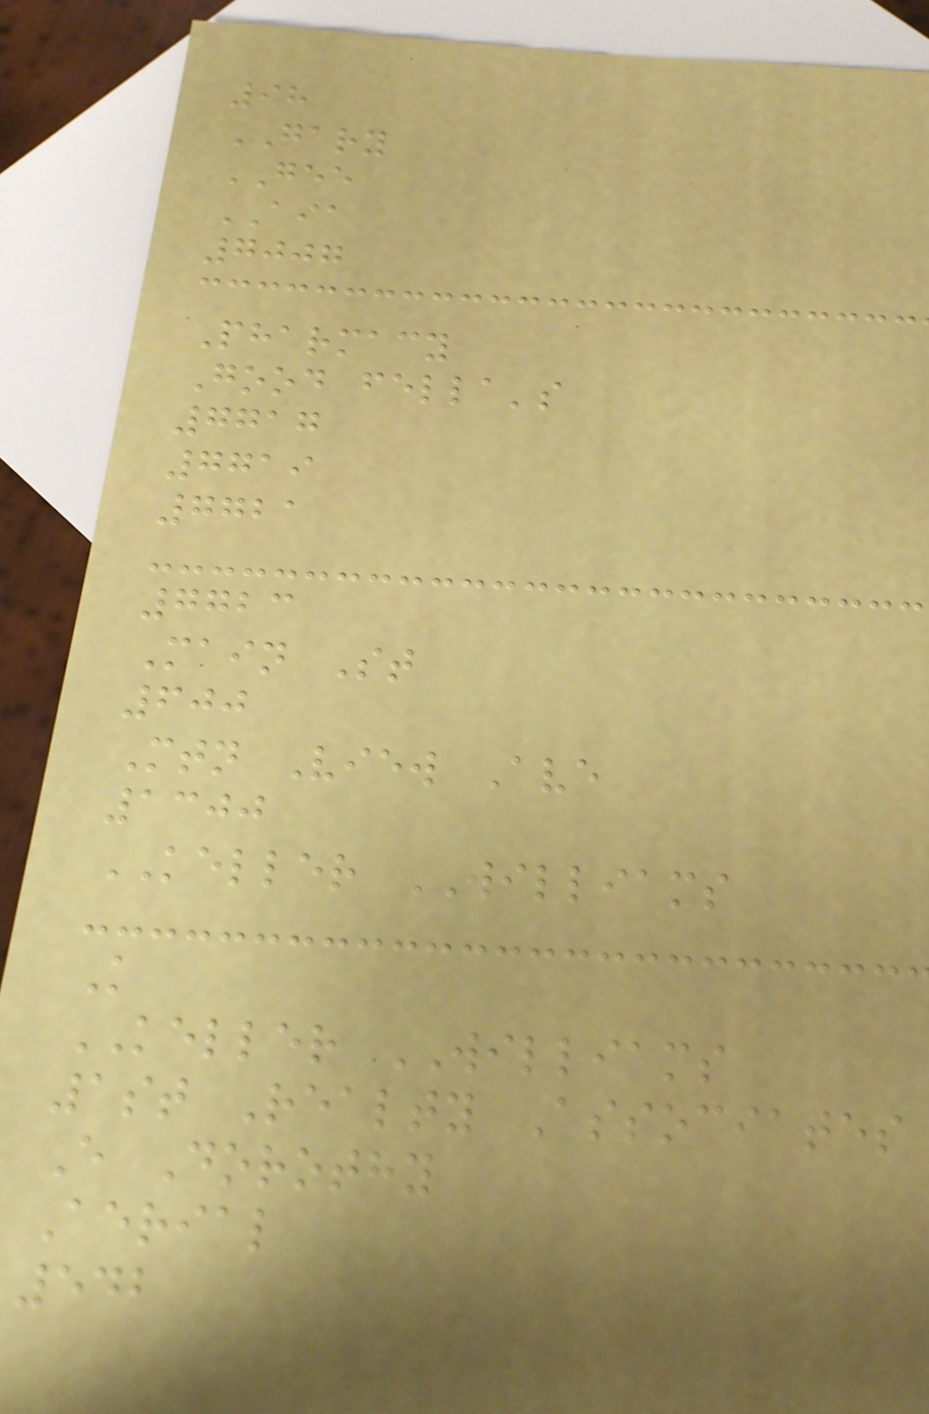98
GARY
GEE
AIA
7007
Pharmacy
Good fella's
7717
7719
7721
7723
Main St
600
Mtn View Ave
1300
KELLER WILLIAMS
K
KELLER WILLIAMS
1st Realty Associates
E Dorothy
Aerial
542
